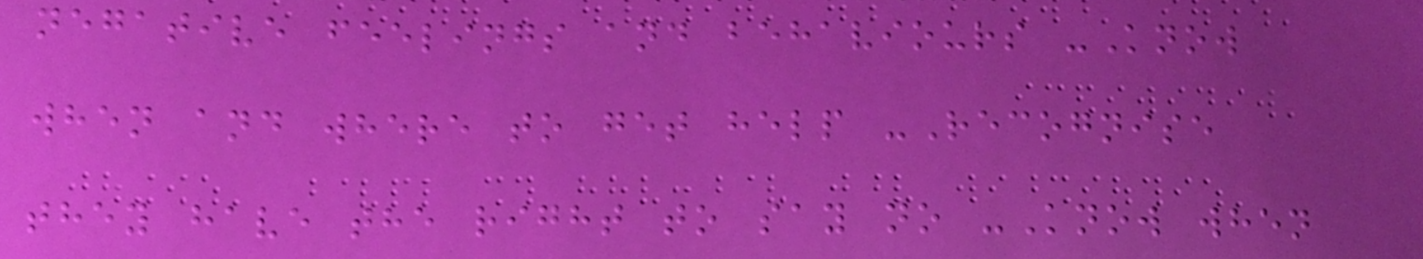negative feelings and behaviours -Know
when and where to get help -Recognise
they have the right to say no -Know when
